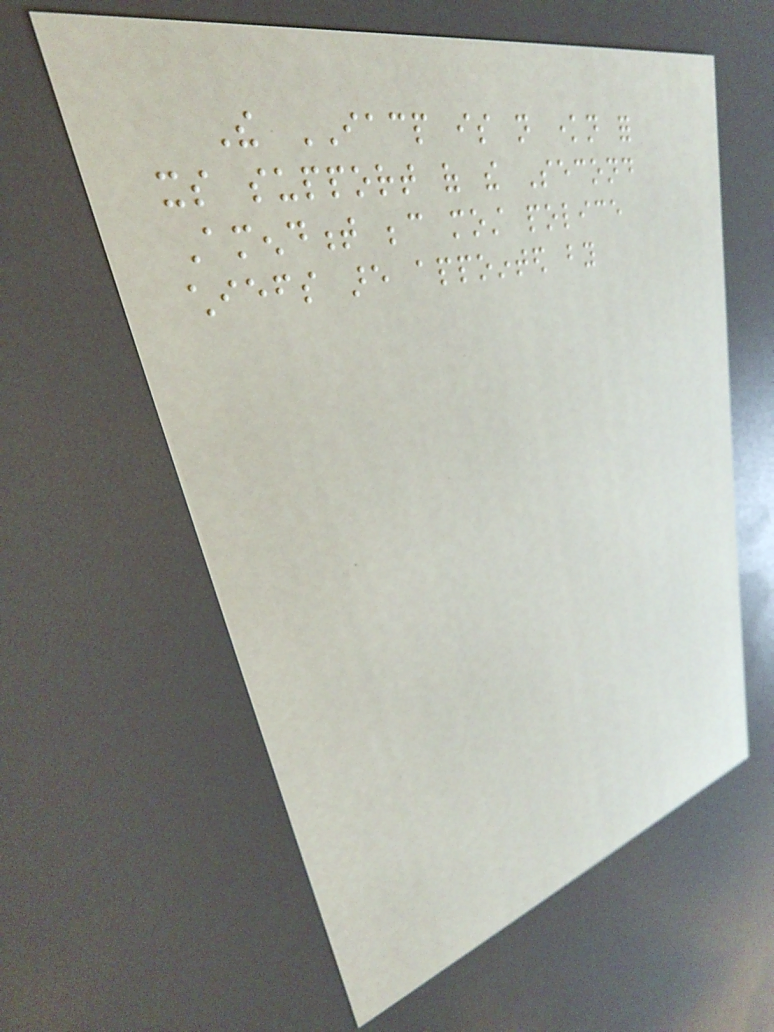The IACP is not known for
its support of the Second
Amendment because most police
chiefs are appointed by
